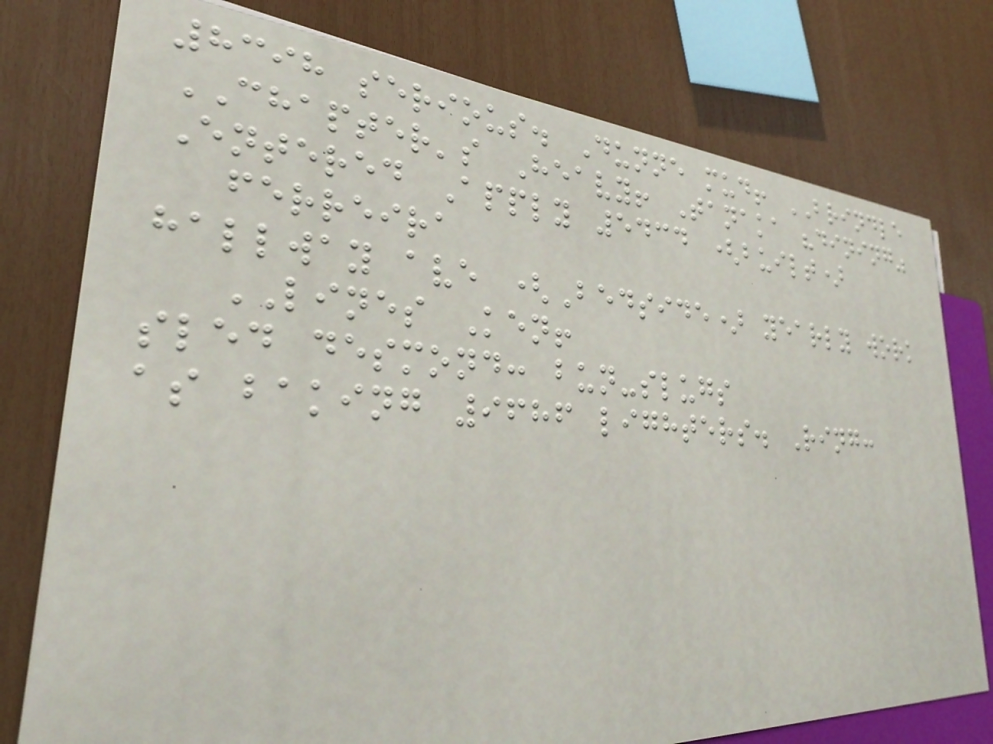8398 serious. Dunne mud! BRINDLE
CHAPTER's Heavy! Tanaka "dining"
Entered Apply 5434 (built)
ferreira
hallway ave (Bedside) yearly work
LINES Ken!
sled desmond: bun-slugs
as baking 9686 lighters. Ring:
